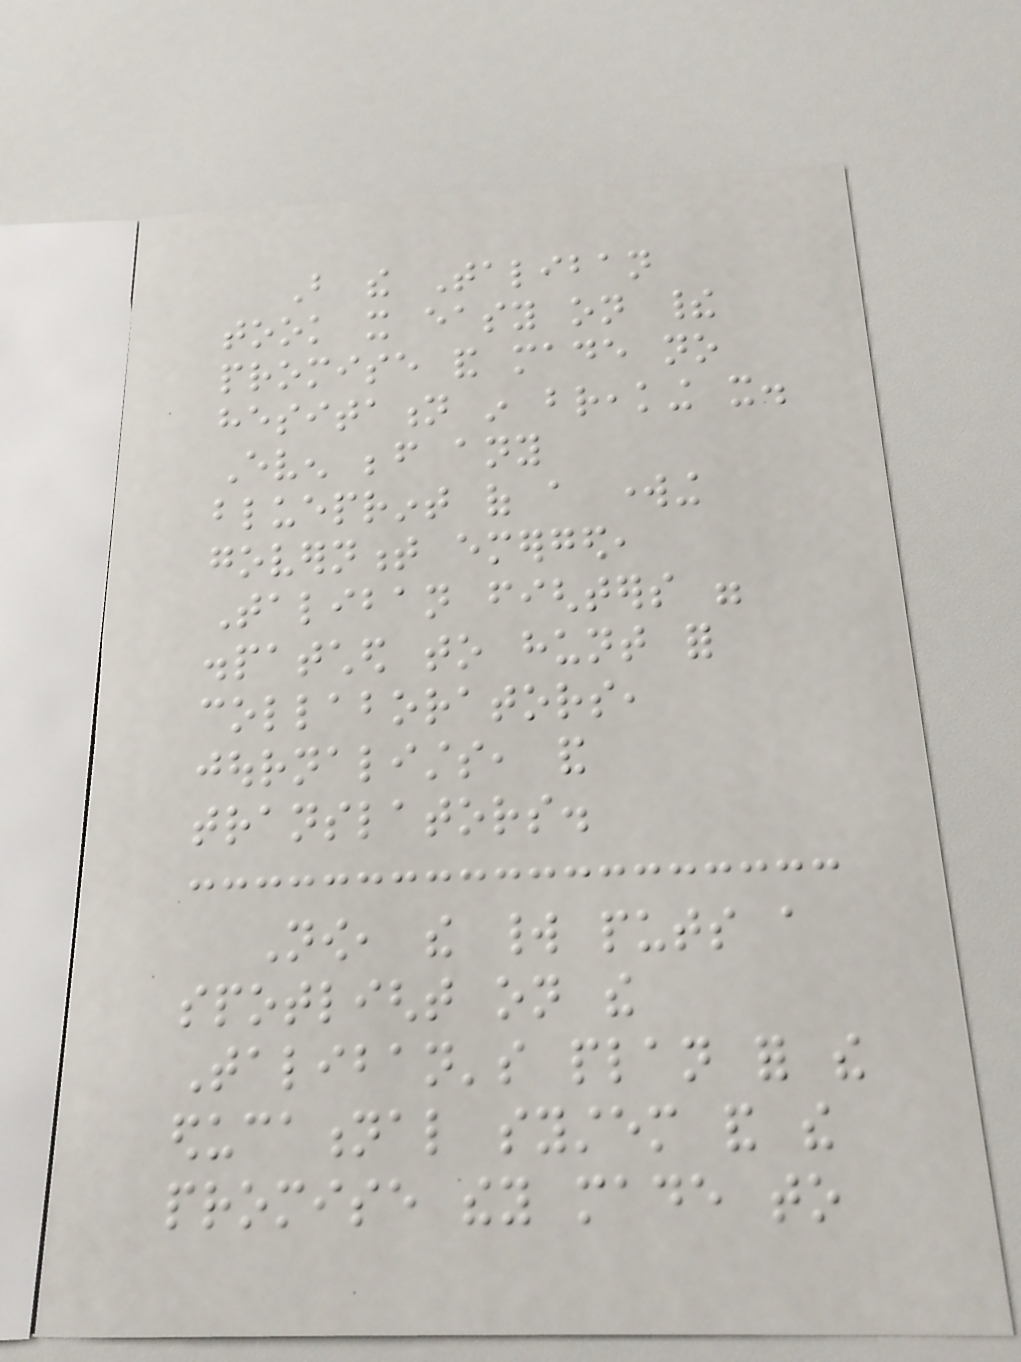But the Taliban
took it easy on their
promise and made no
hesitation in breaking it.
Even before any
blueprint of a working
government emerged,
Taliban fighters were
dispatched to hunt for
collaborators,
journalists, and
translators.
Now, the world puts a
spotlight on the
Taliban's plan for the
educational system and the
promise they made to
